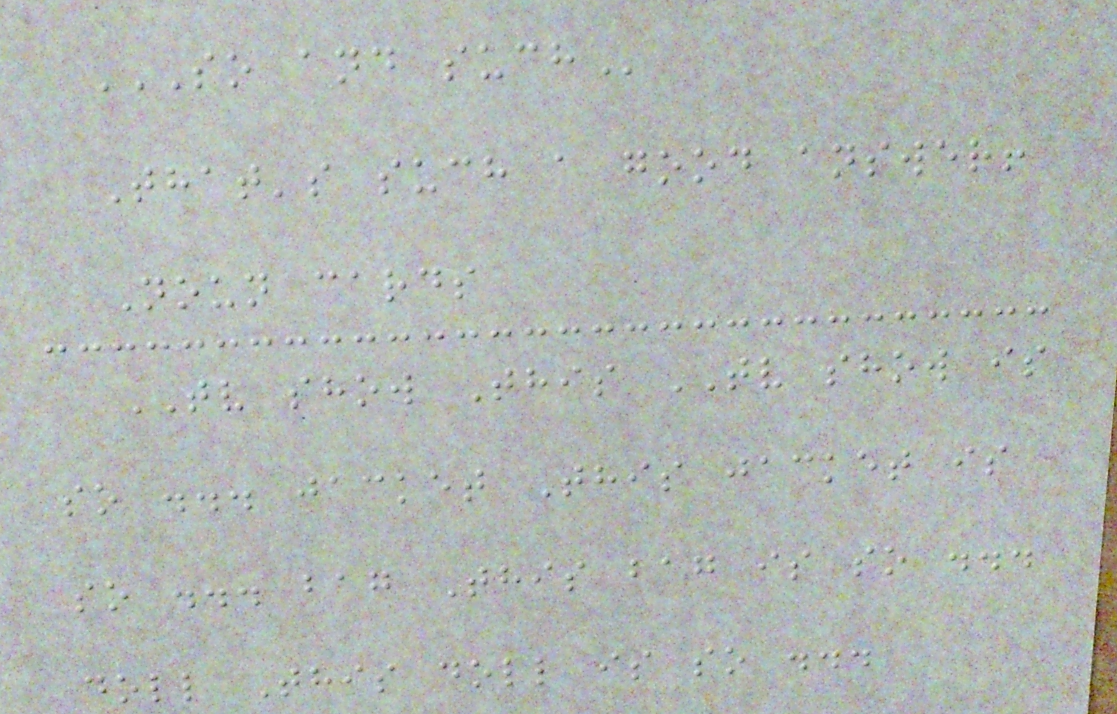SO AND SUCH
That's such a good answer!
Noun cards
TV show This TV show is
so ... jacket This jacket is
so ... bag This bag is so ...
doll This doll is so ...
